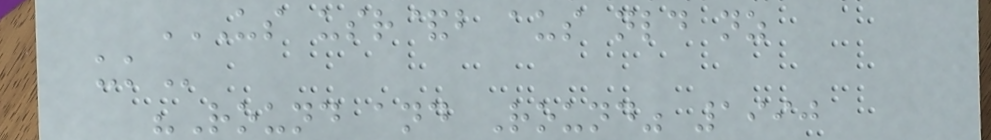US USR&B AUS NLD NZ
UK
"Round and Round" 1990
